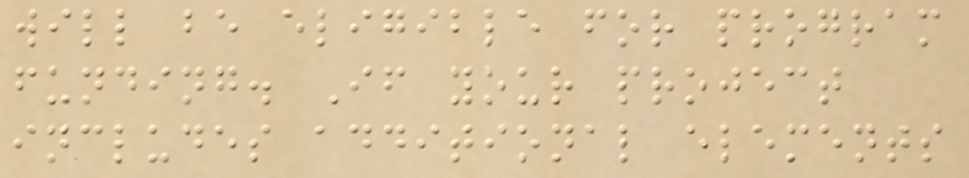will be eligible for program
funding. If your project
includes additional elements
